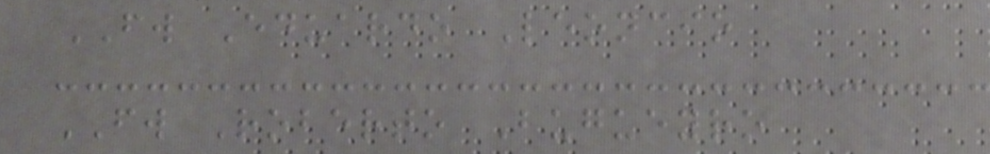FW Eduardo Leoncio
FW Roberto Bugueyro
